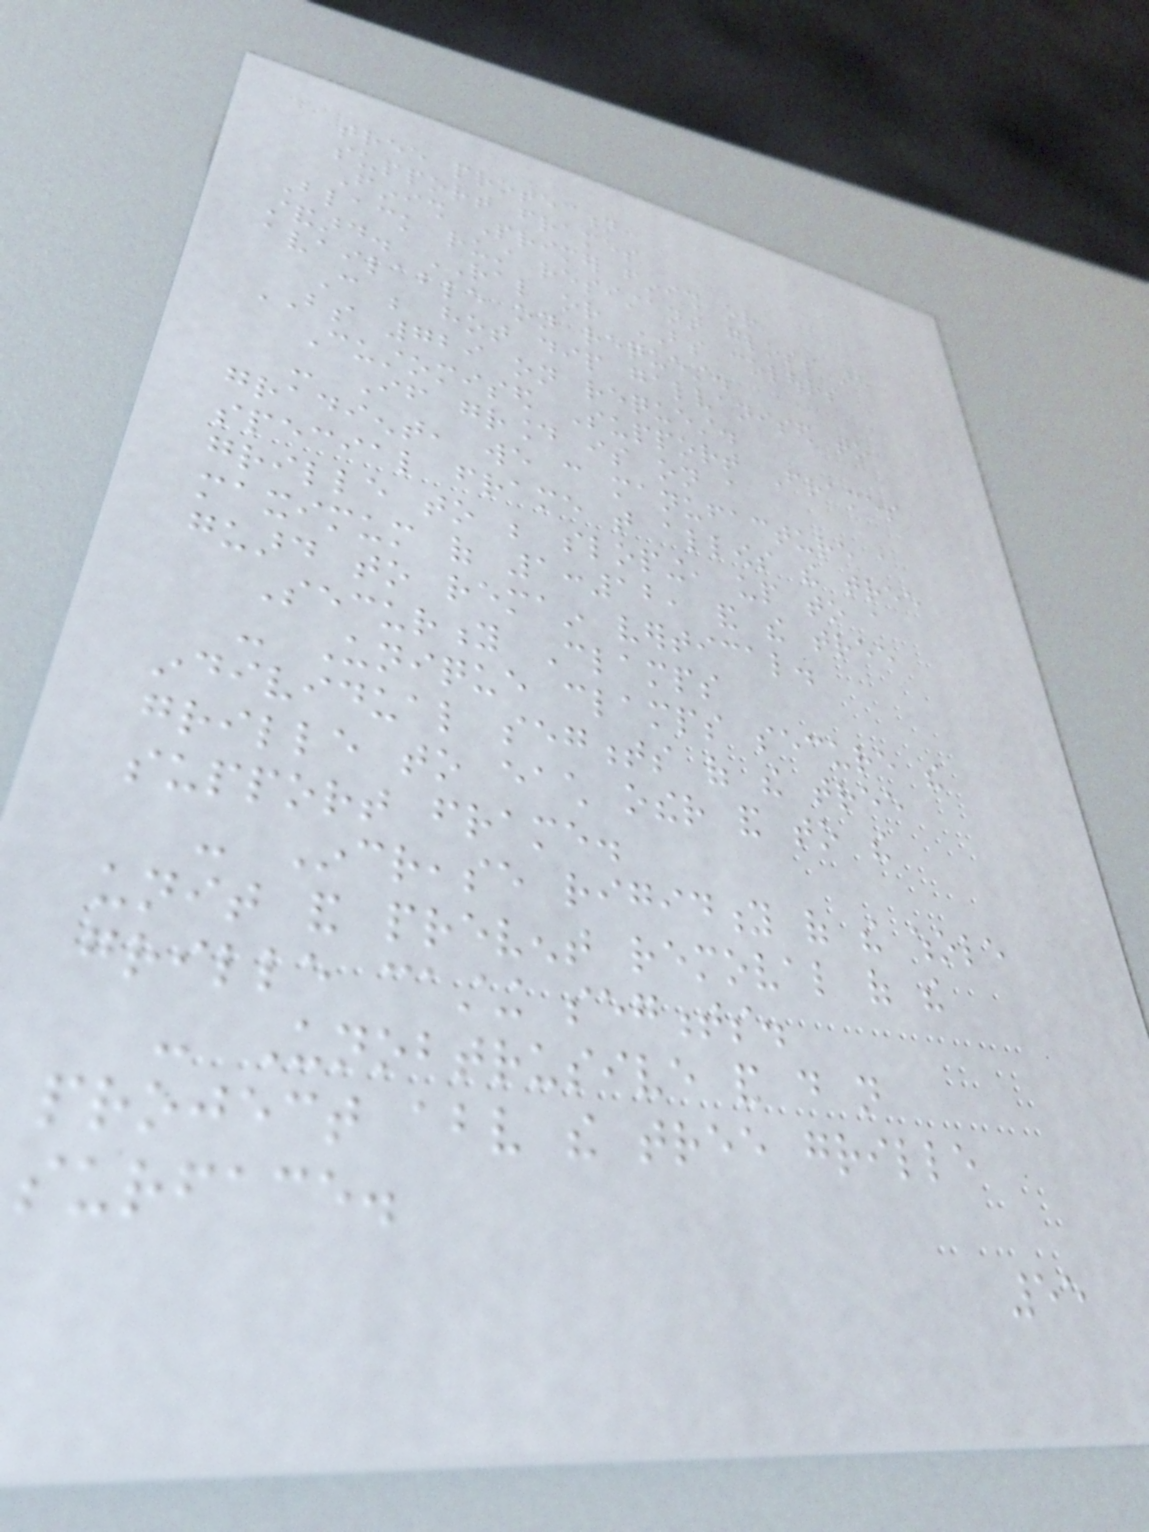tree protection:
support frames
Finish Primer finish or
Black rust resistant gloss are
standard. RAL or BS colours
available on request.
Can be hot dip galvanised to
BS 729 on request.
Customised Support Frames
- If ground is on a
gradient, we can manufacture a
special frame that allows the tree
grille to be sloping, up to a
maximum of 1:12, and the tree
guard to remain vertical.
Security Clamps
- Unique clamps secure the
individual segments of the tree
grille to each other and to the
support frame.
- Increase rigidity of the whole
unit and prevent removal of the
grille casting segments.
- Unobtrusive and do not
project above the tree grille
surface.
55
